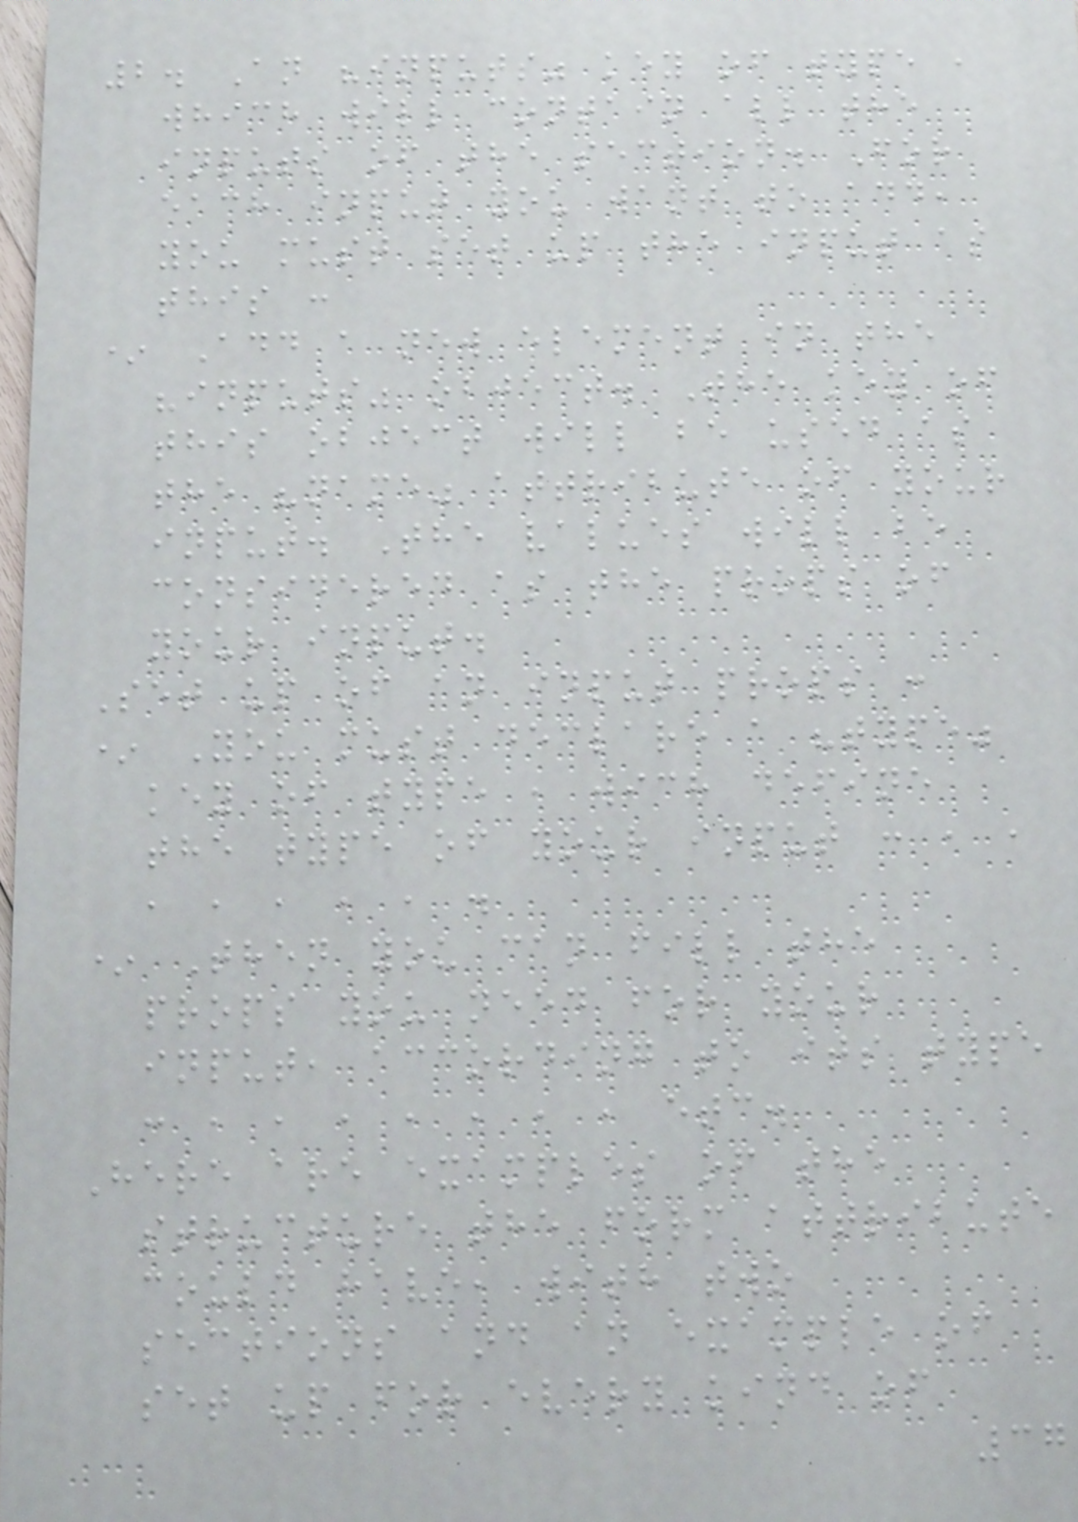2. An "inputs" key of type ,
which will contain all the
inputs of the section. For
each input you want to add,
you must set up the input as
this :
* Add a new element in the
"inputs" object. The key of
this object will be used as
the "name" attribute of your
input. The values will be
considered as the props of
your input.
Set up of an input props :
* You must declare a "type"
key of type , wich define
the type of your input : , ,
, , , , , .
* Then you can fill the
props you need for your
input, according to its type
: , , , , , , , etc.
Here are examples of the
structure the form attribute
could have, with two
sections and an example of
set up for every kind of
37
